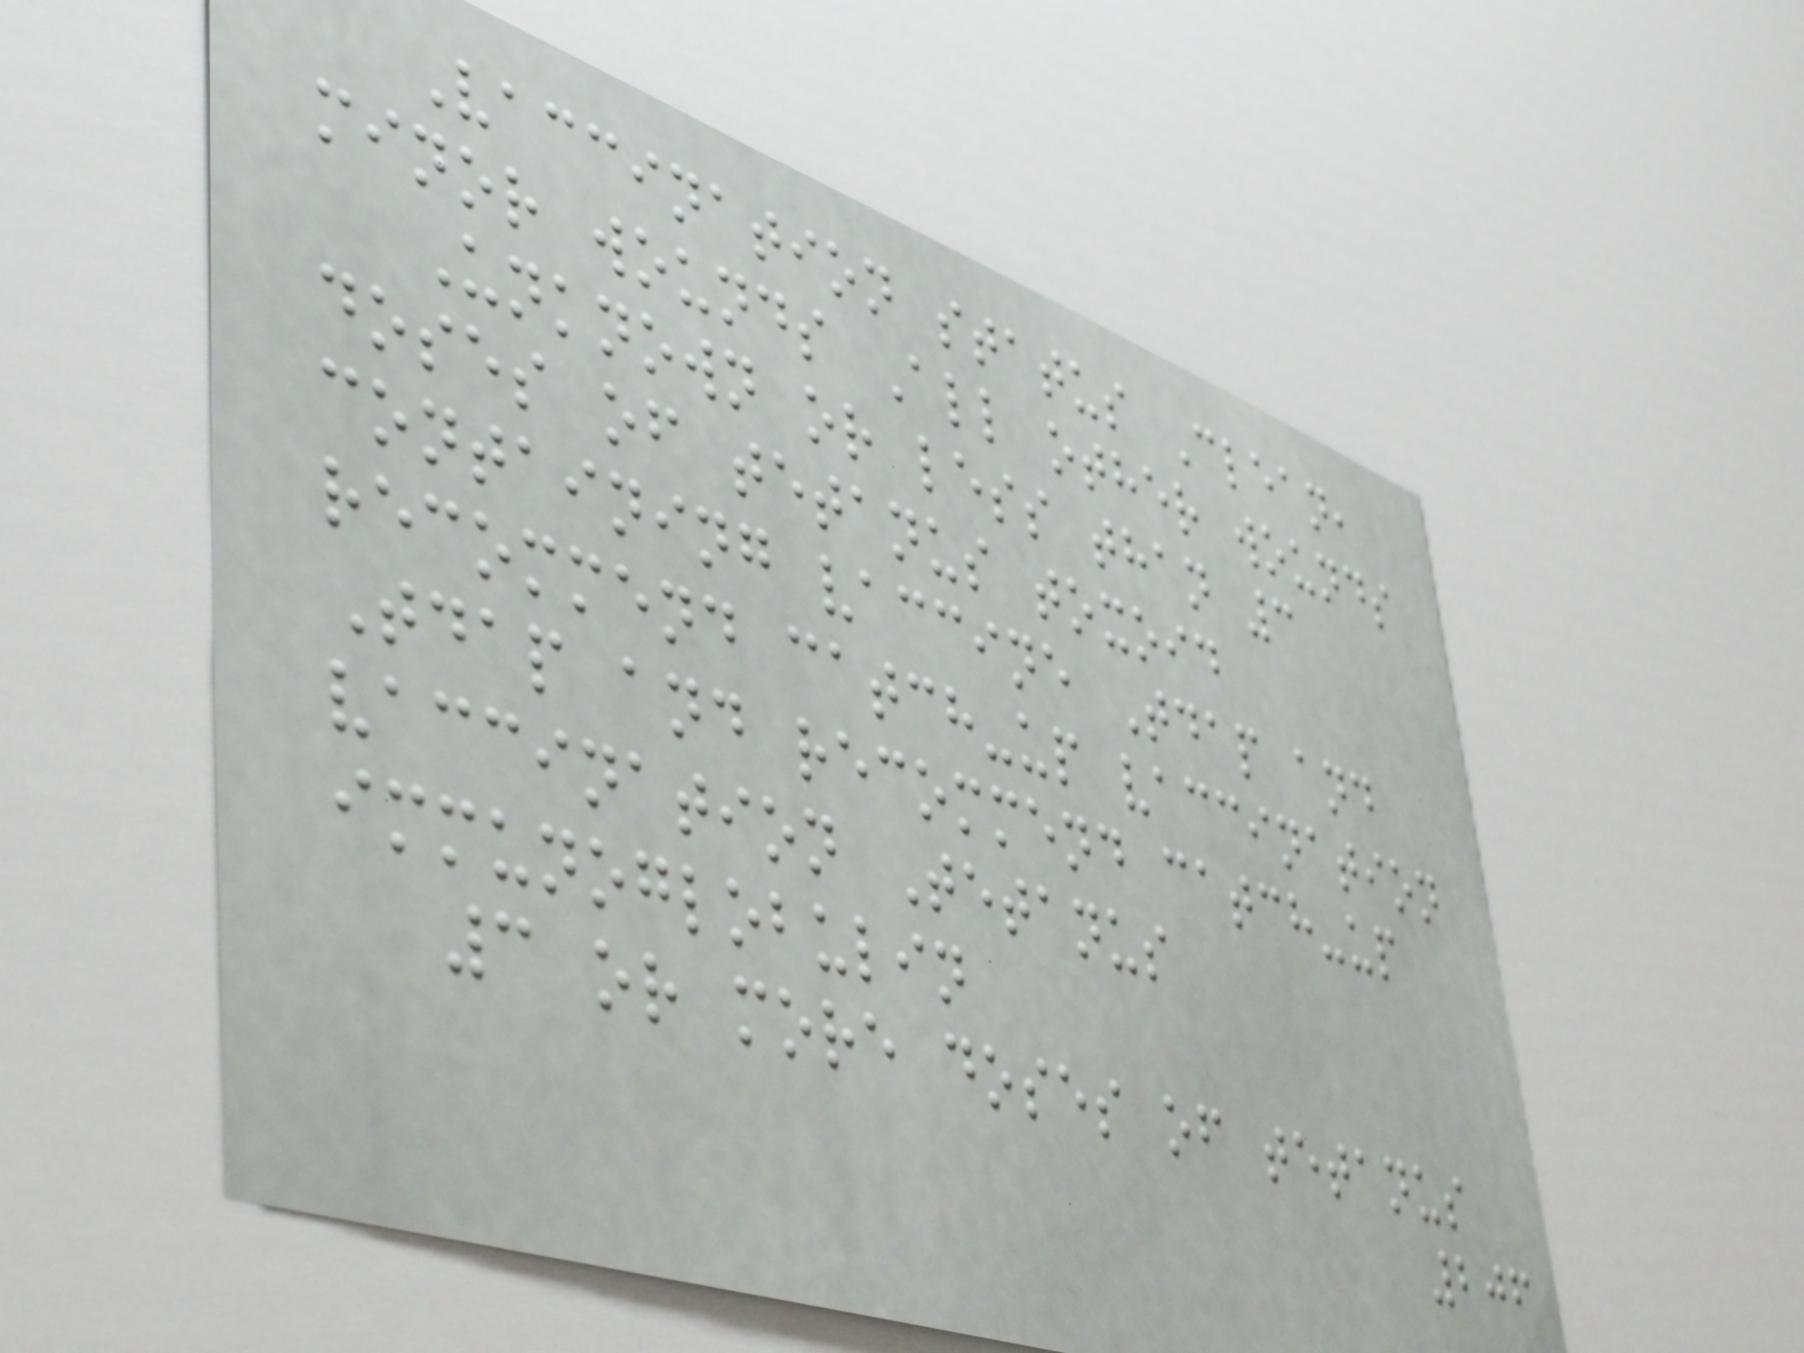Vaccination status Clean,
minor wounds All other wounds
Unknown or less than 3
doses of tetanus toxoid
containing vaccine Tdap and
recommend catch-up vaccination
Tdap and recommend catch-up
vaccination Tetanus
immunoglobulin
3 or more doses of tetanus
206
